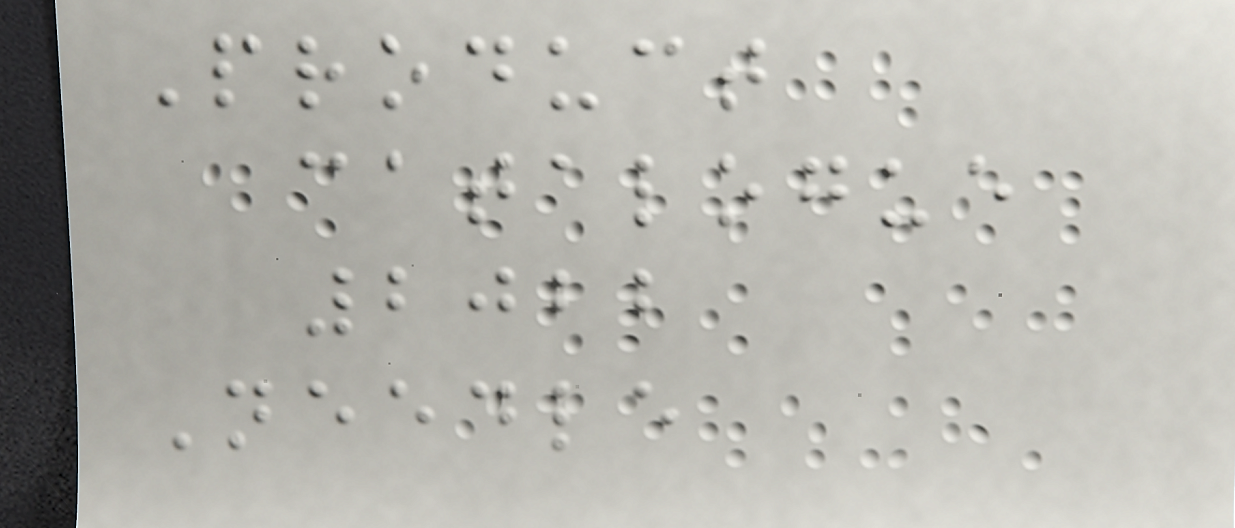Product
catalogue
2022
Needle
